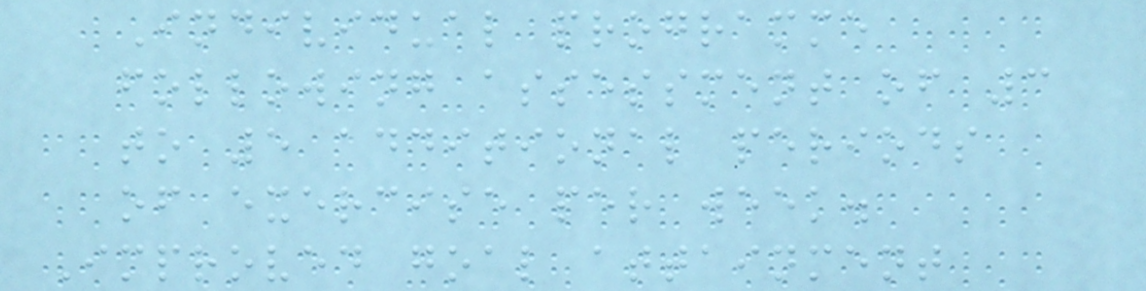Individual programme
following assessment of 3
to 5 additional periods
of exercise per week.
Improved goal attainment
